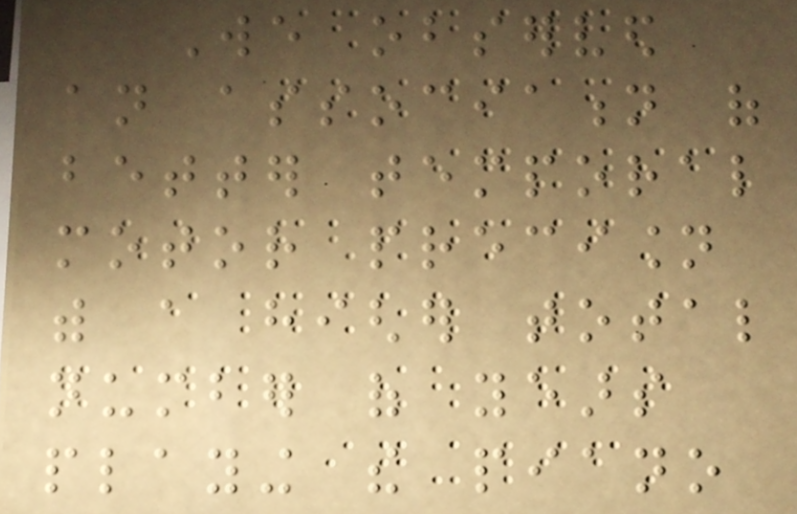We observed
an association of
better temporal
motor precision
with a higher total
number of years
playing the piano
